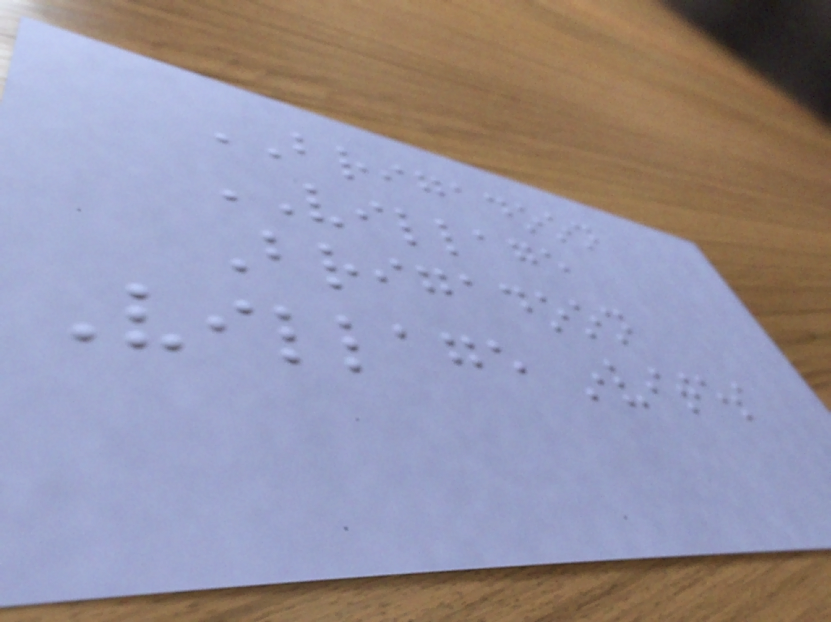BRIGADOON
VILLAGE
Brigadoon
Village invites
